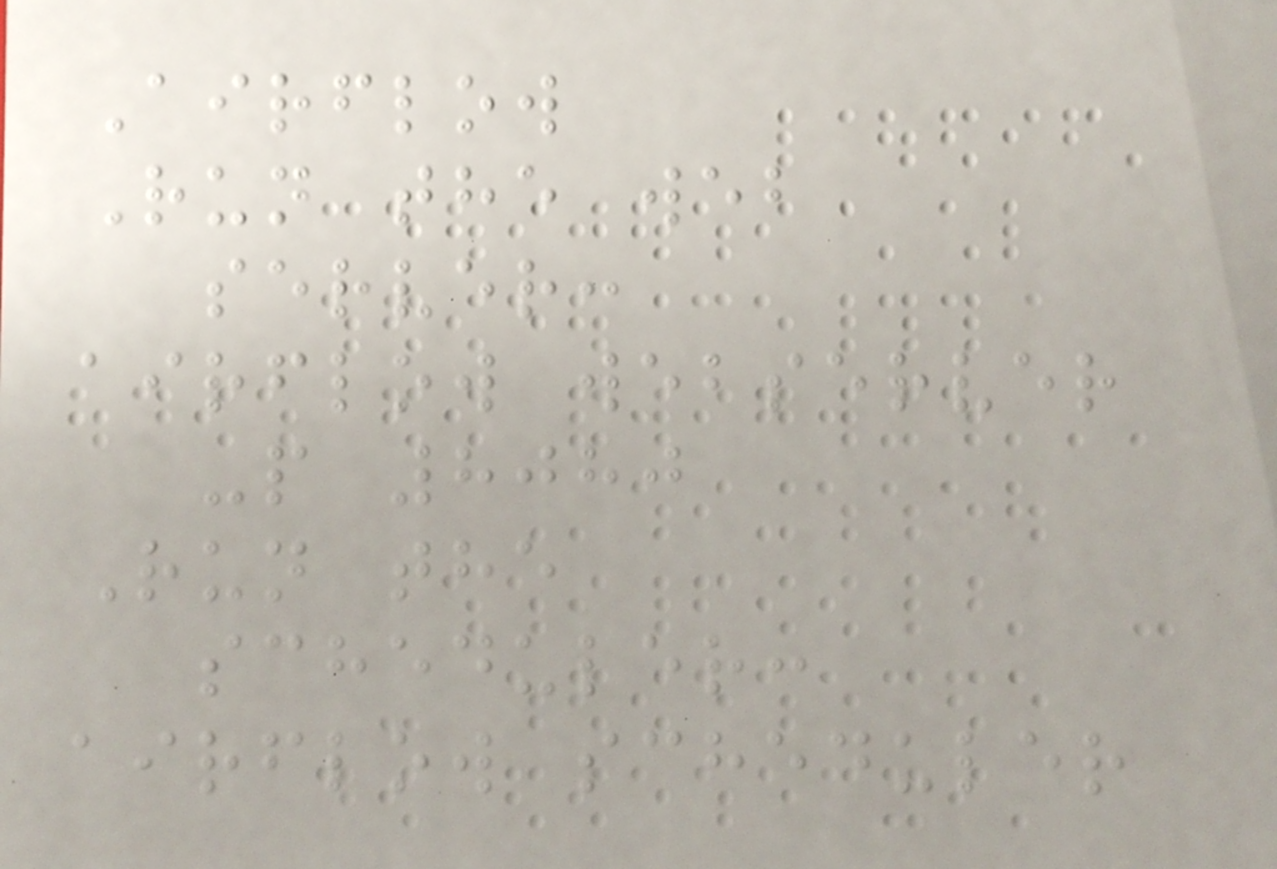Airflow
Run the web
server:
airflow webserver
-p 8080
Run the
scheduler:
airflow scheduler
